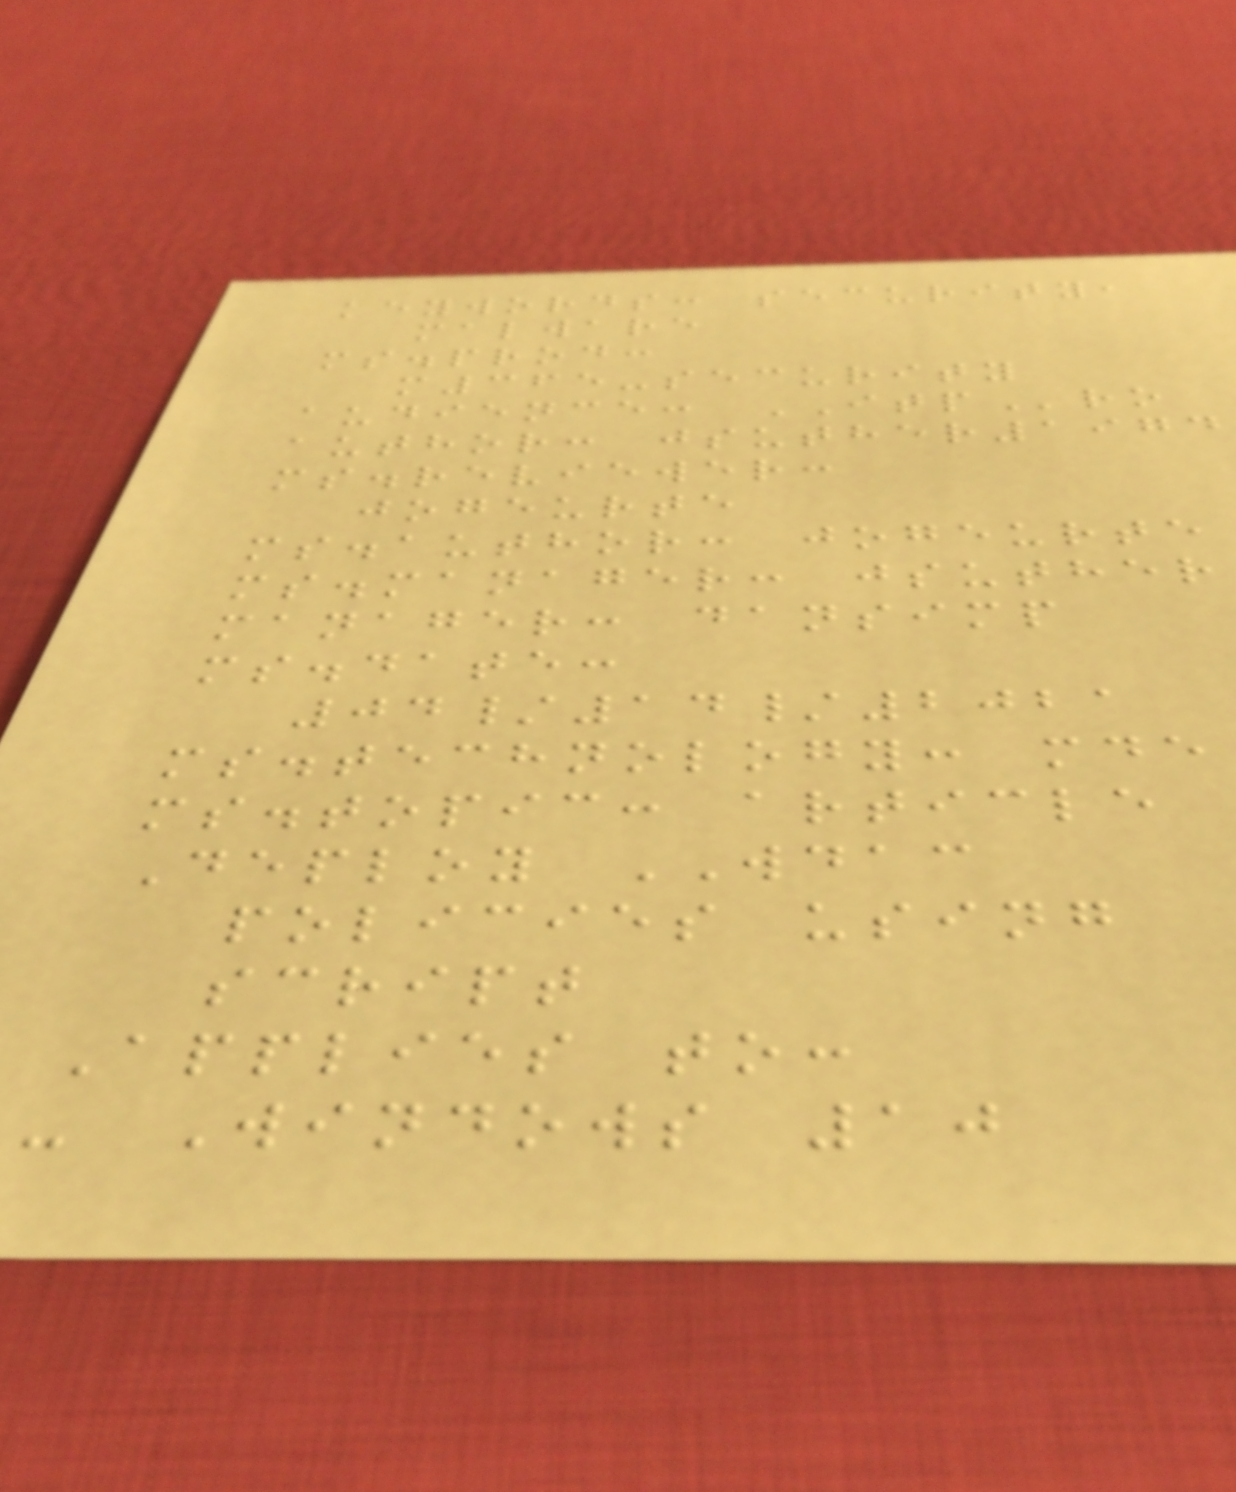keywords: security,
malware
ms.prod:
m365-security
audience: ITPro
author: jsuther1974
ms.reviewer:
jogeurte
ms.author: jogeurte
ms.manager: jsuther
manager: dansimp
ms.date:
04/14/2021
ms.technology: mde
ms.topic: article
Deploy WDAC
policies using
script
Applies to:
- Windows 10
